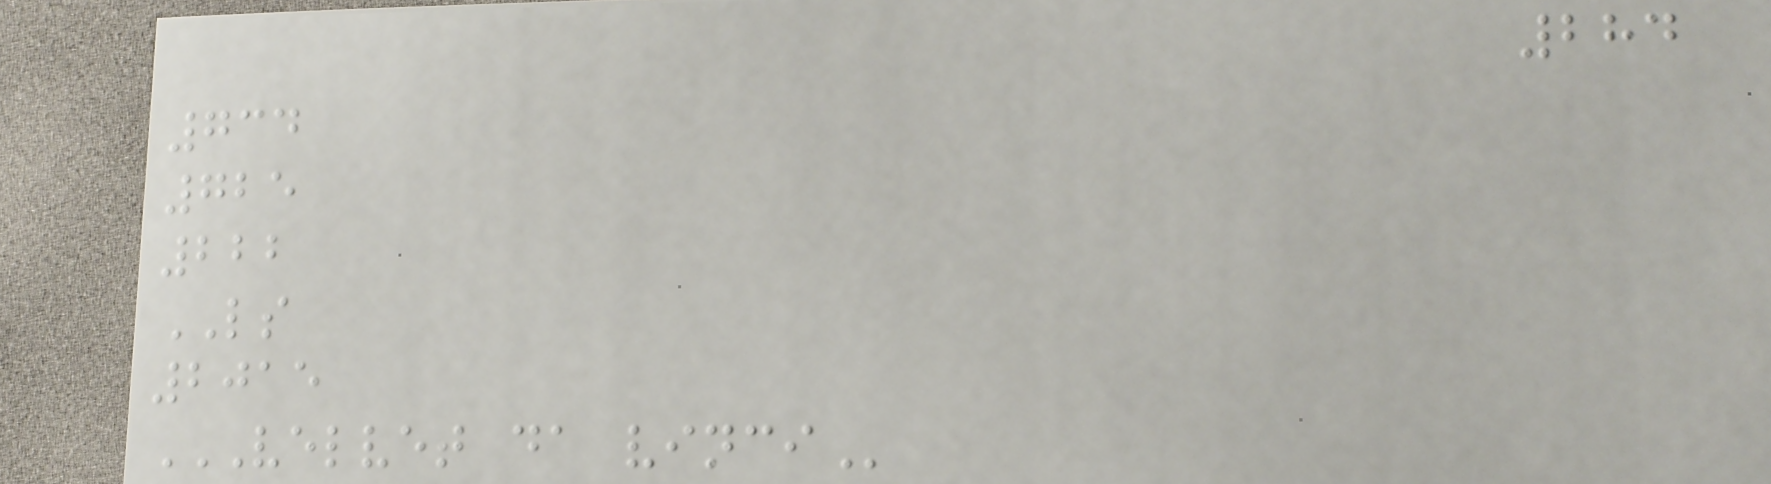284
734
725
222
LS
2015
VELVET DA VINCI
